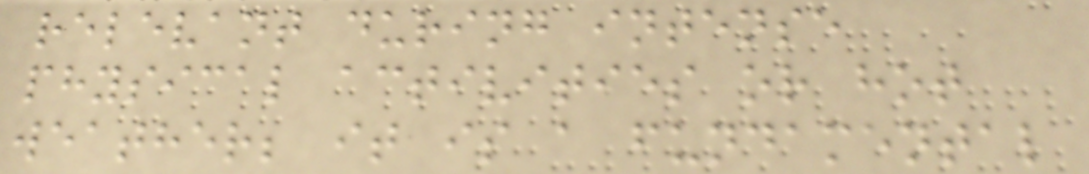relevant during intense
physical activities or hot
weather; it is a fundamental
